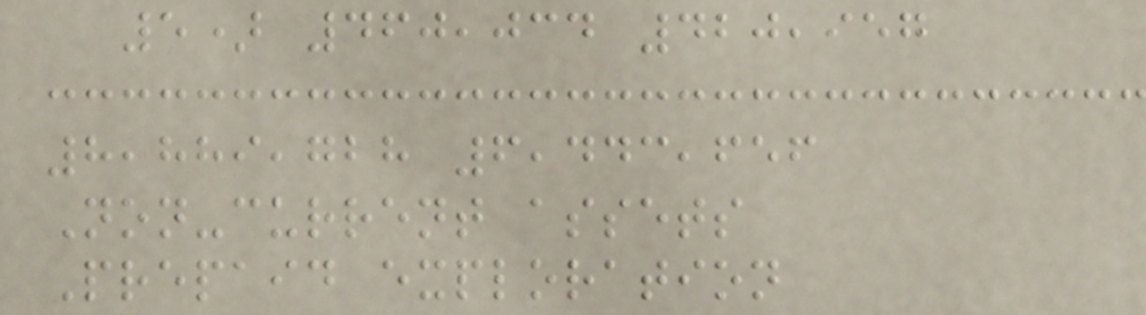5) 460,034 420,957
8,889,728 6,443,656
Non-current assets
Prepaid exploration
